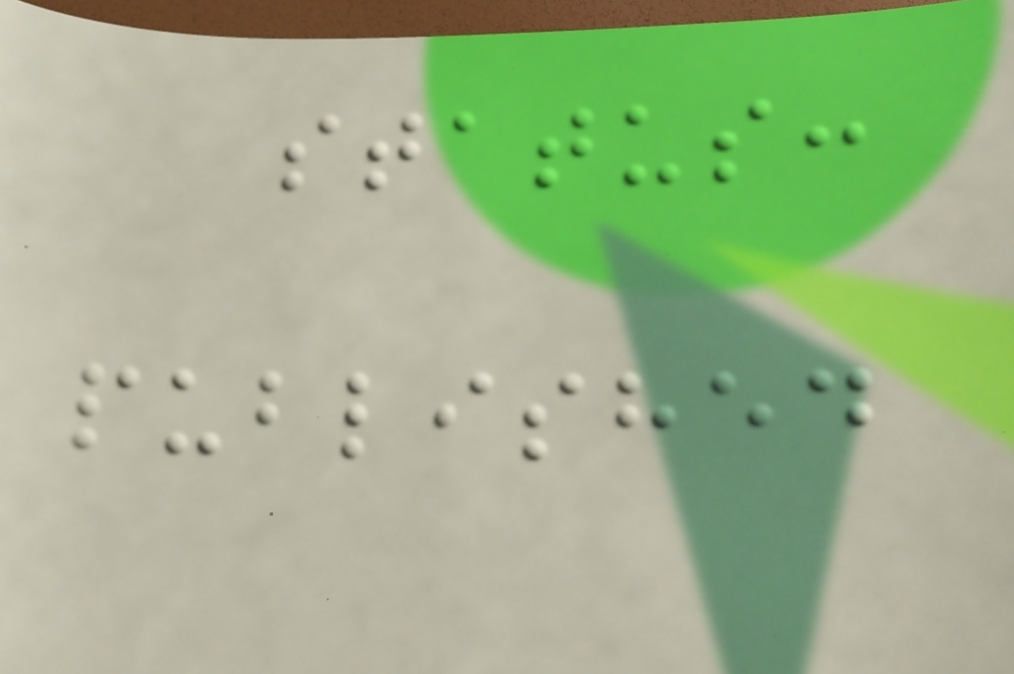status:
published
